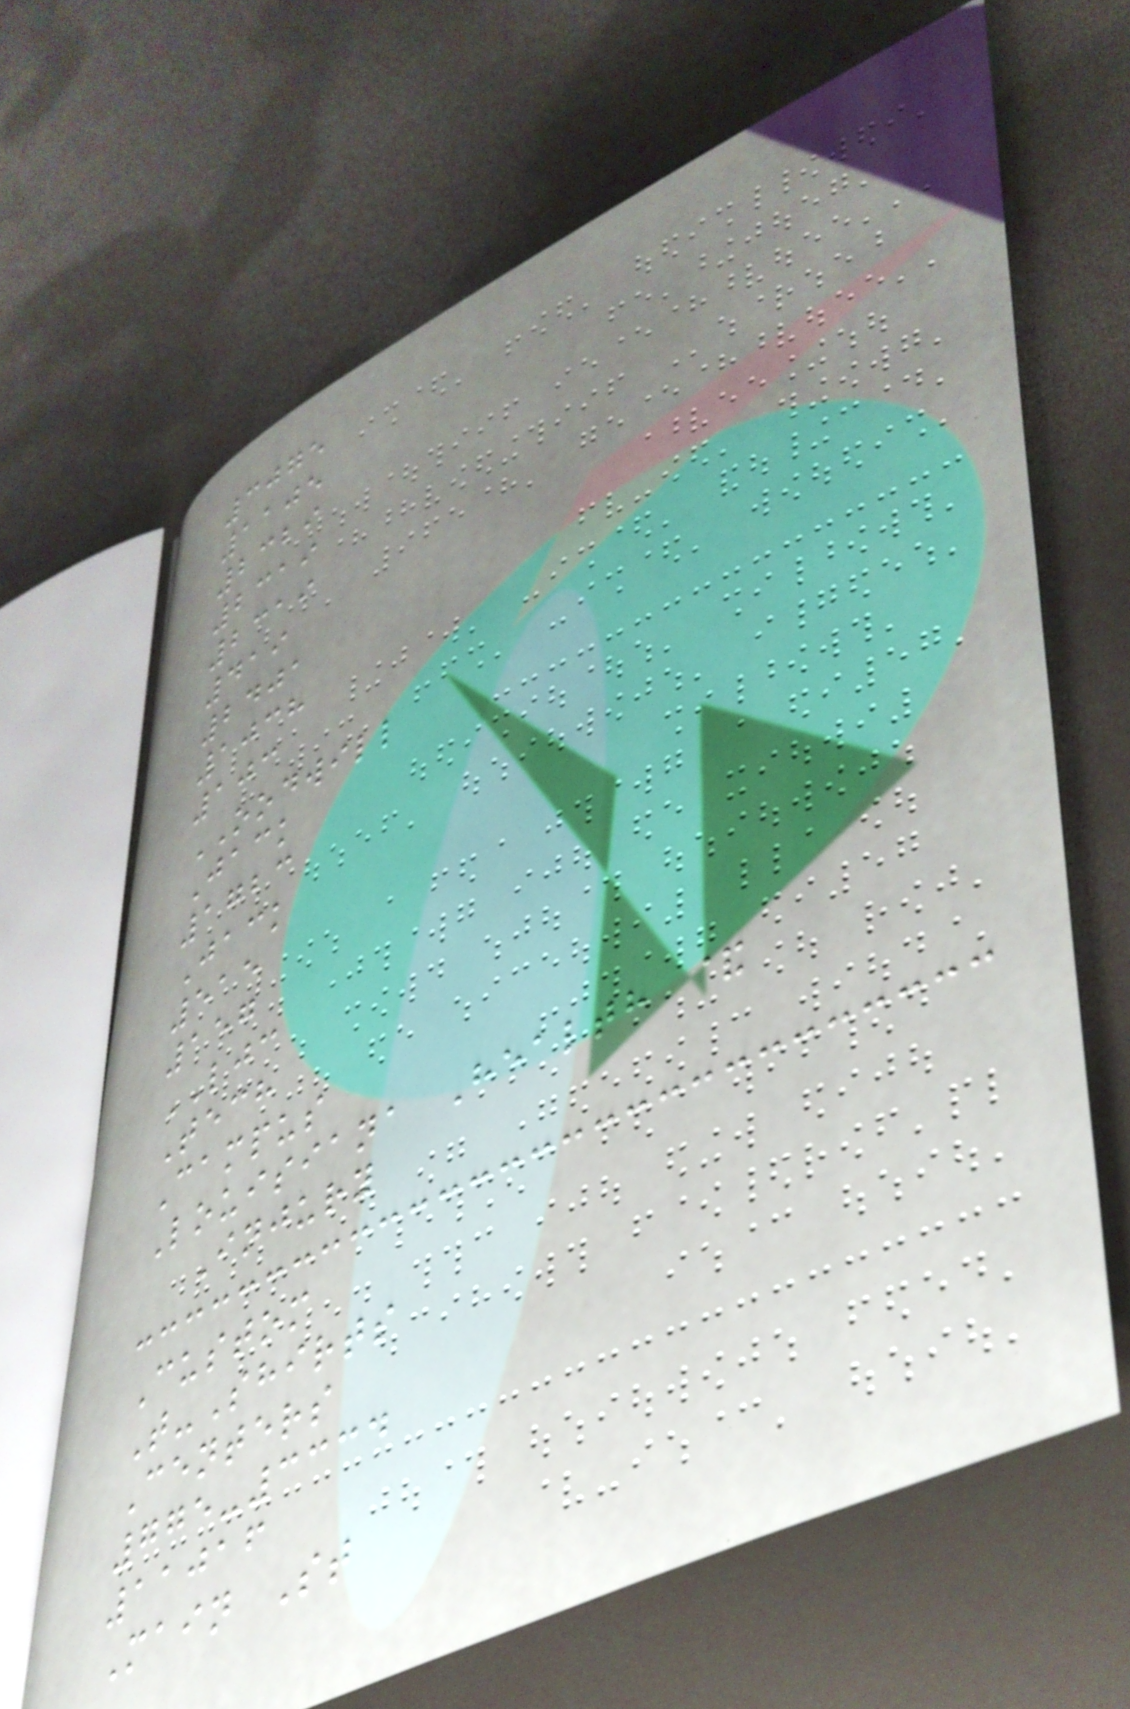3075
1105
2329
2319
2319
419
2401
1038
103
OODWILL
Jack
1723
Jack
515
157
LJC
Tech
Campus
Louisiana Health &
Injury
Custom
T-Shirts
Centers
775-3334
11016
Main St
